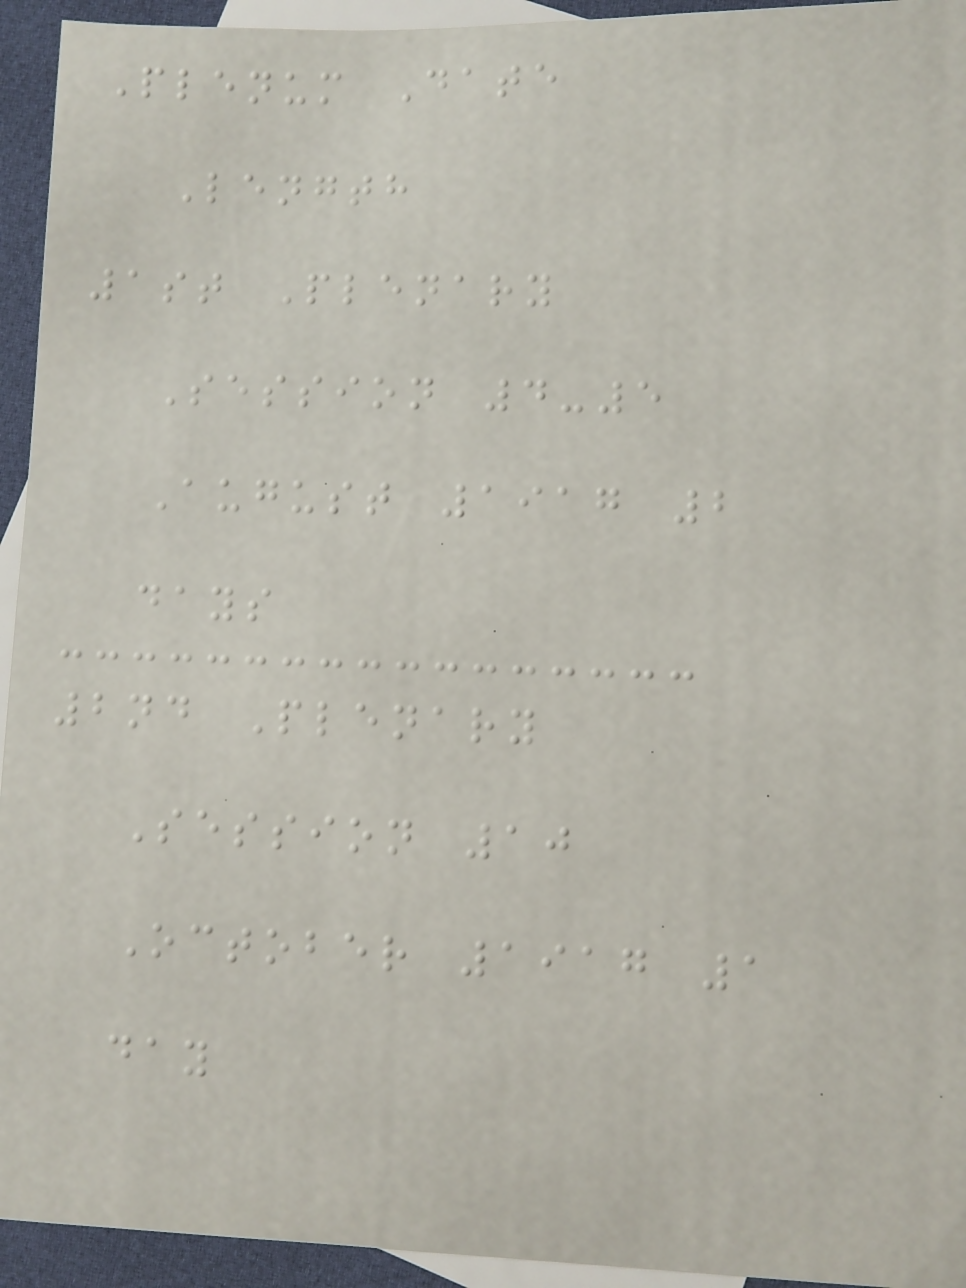Plenum Date
Length
1st Plenary
Session 4-5
August 1917 2
days
2nd Plenary
Session 10
October 1917 1
day
